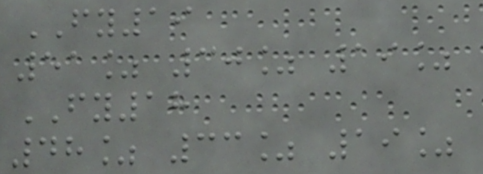FY19
51% 30% 19%
FY18
48% 33% 19%
